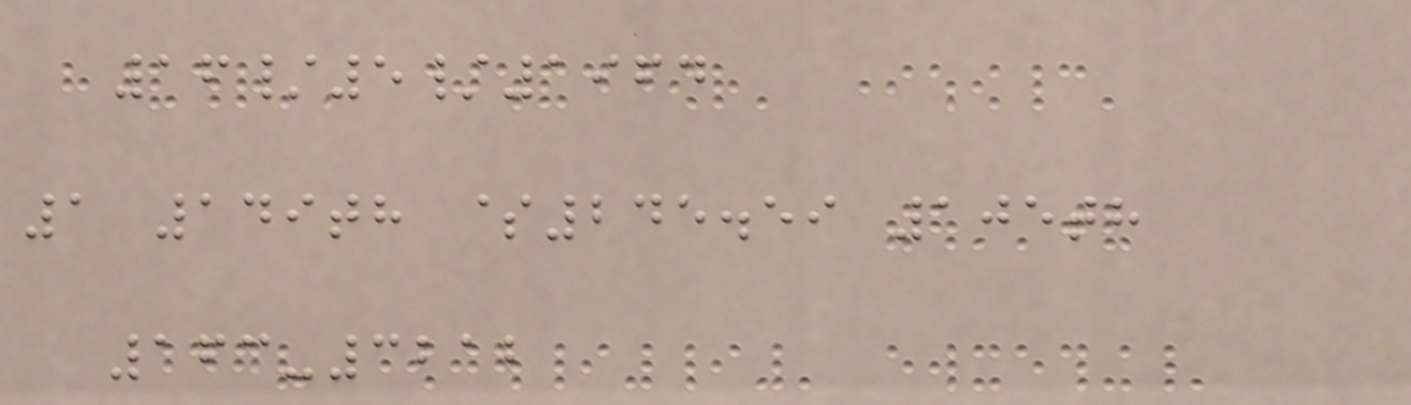16/5/1964
1 149th $245.59 105th
163-3212
